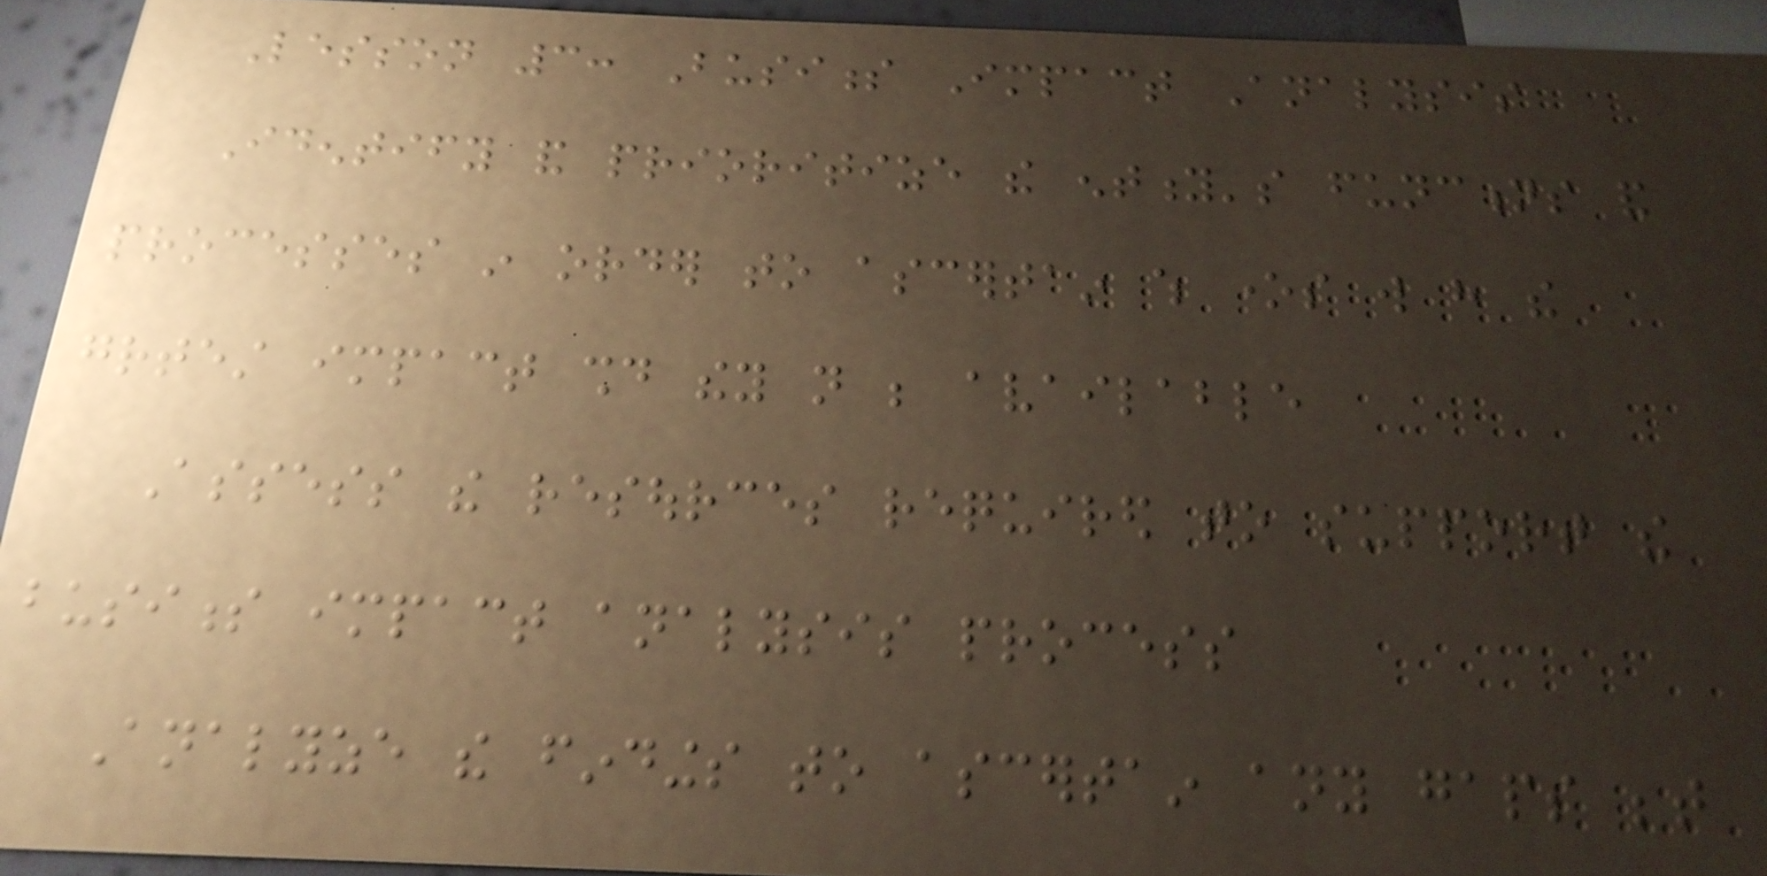Lesson 3: Business Impact Analysis
Identify and prioritize the entity's functions and
processes in order to ascertain which ones will have the
greatest impact should they not be available
Assess the resources required to support the
business impact analysis process
Analyze the findings to ascertain any gaps between
